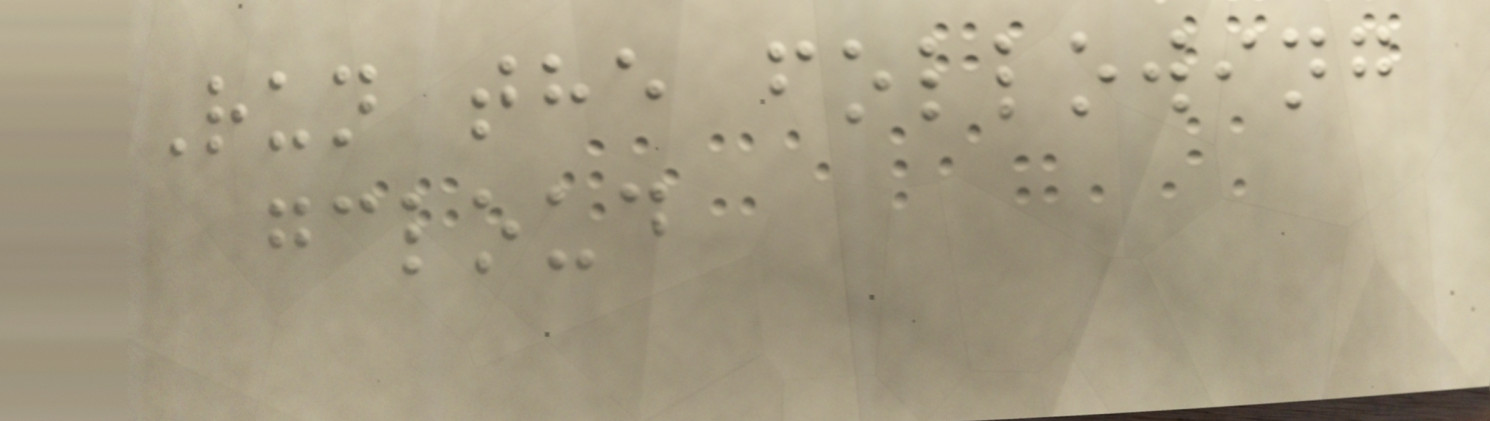Run the following
gcloud
